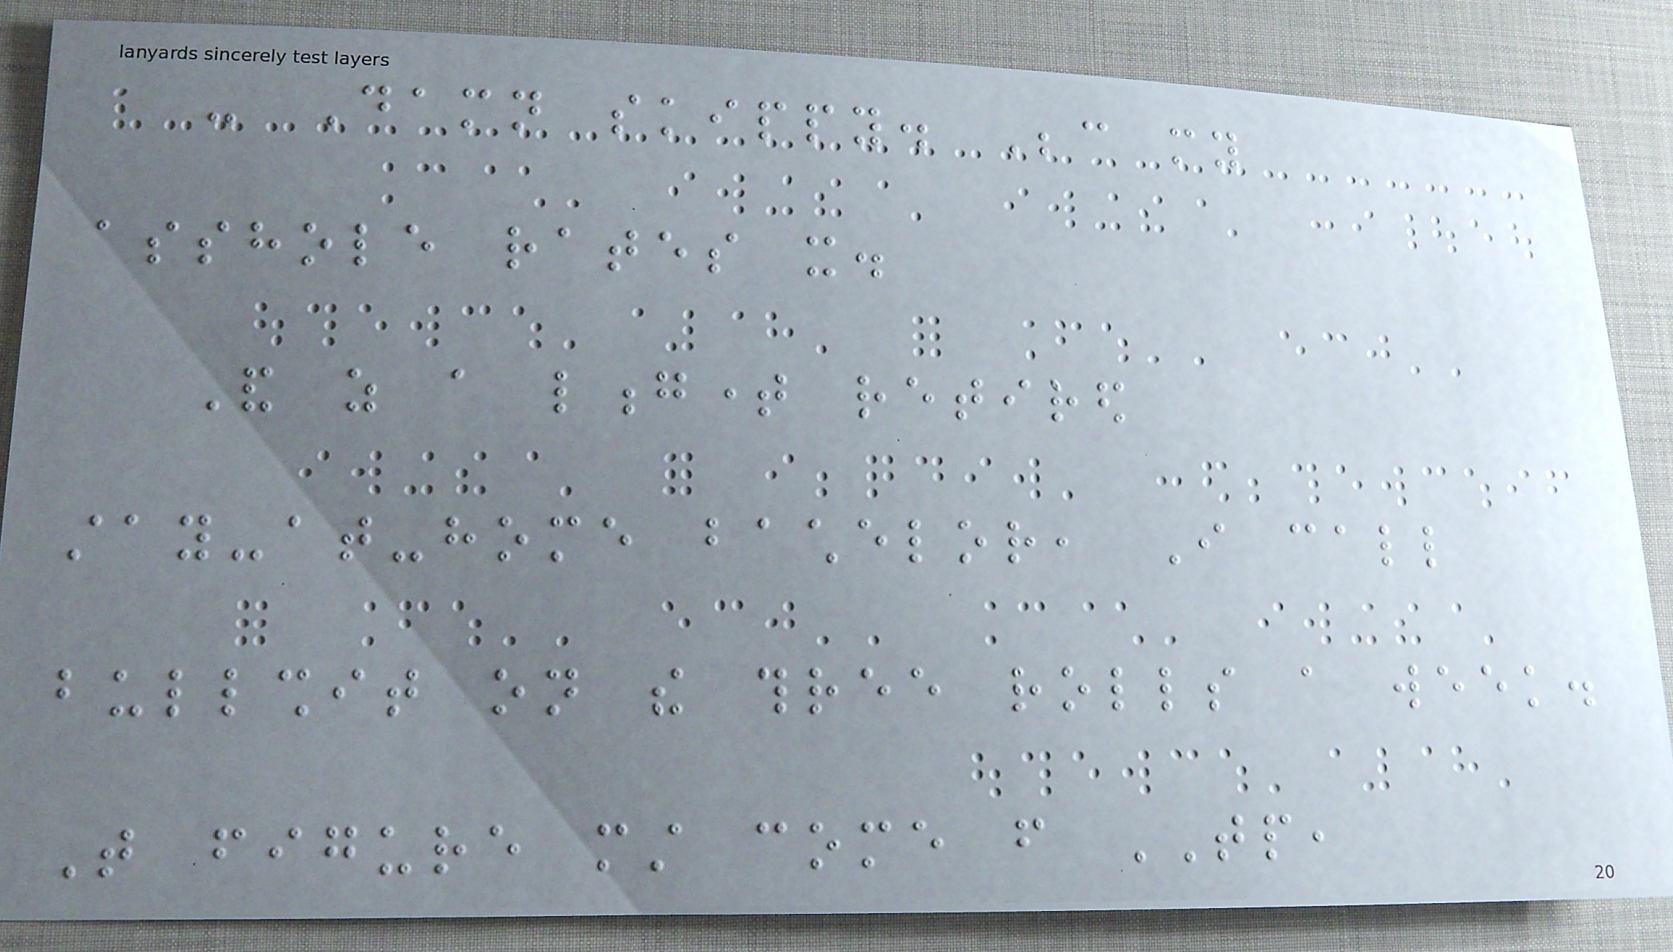- Damn skippy. Because my
asshole rates it.
And as a longtime retired
stay-at-home bachelor, I call
bullshit on the three rolls a week.
That figure must come from TP,
